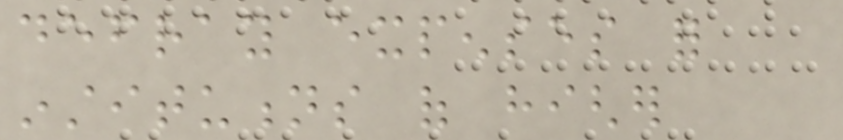defray expenses for
institutions of higher
